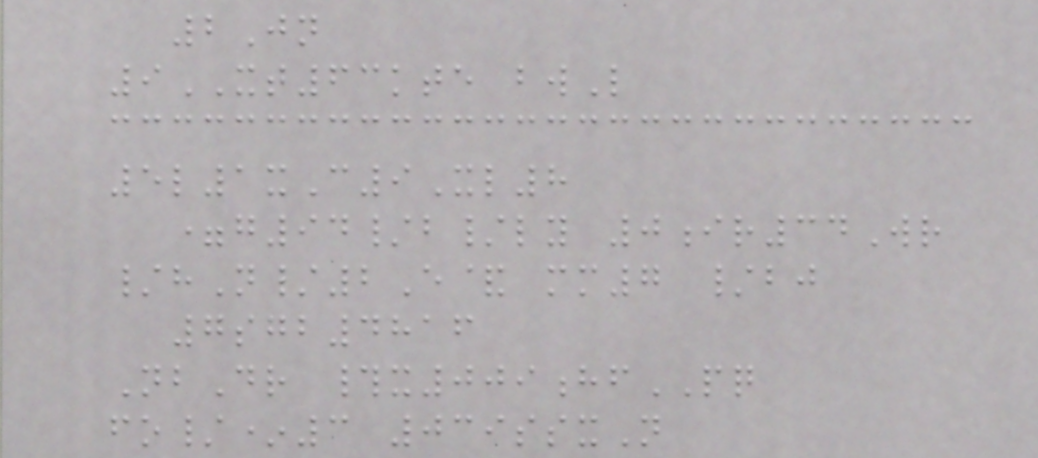2Jn
9XT63kte bwL
5l1xC9Xl8
=g94/b/ly 0ir34Wr
/hN/2E& mm7 /bj
7sgb4816
NbDr #x009hfPQ
fo/*3 039ssxN
